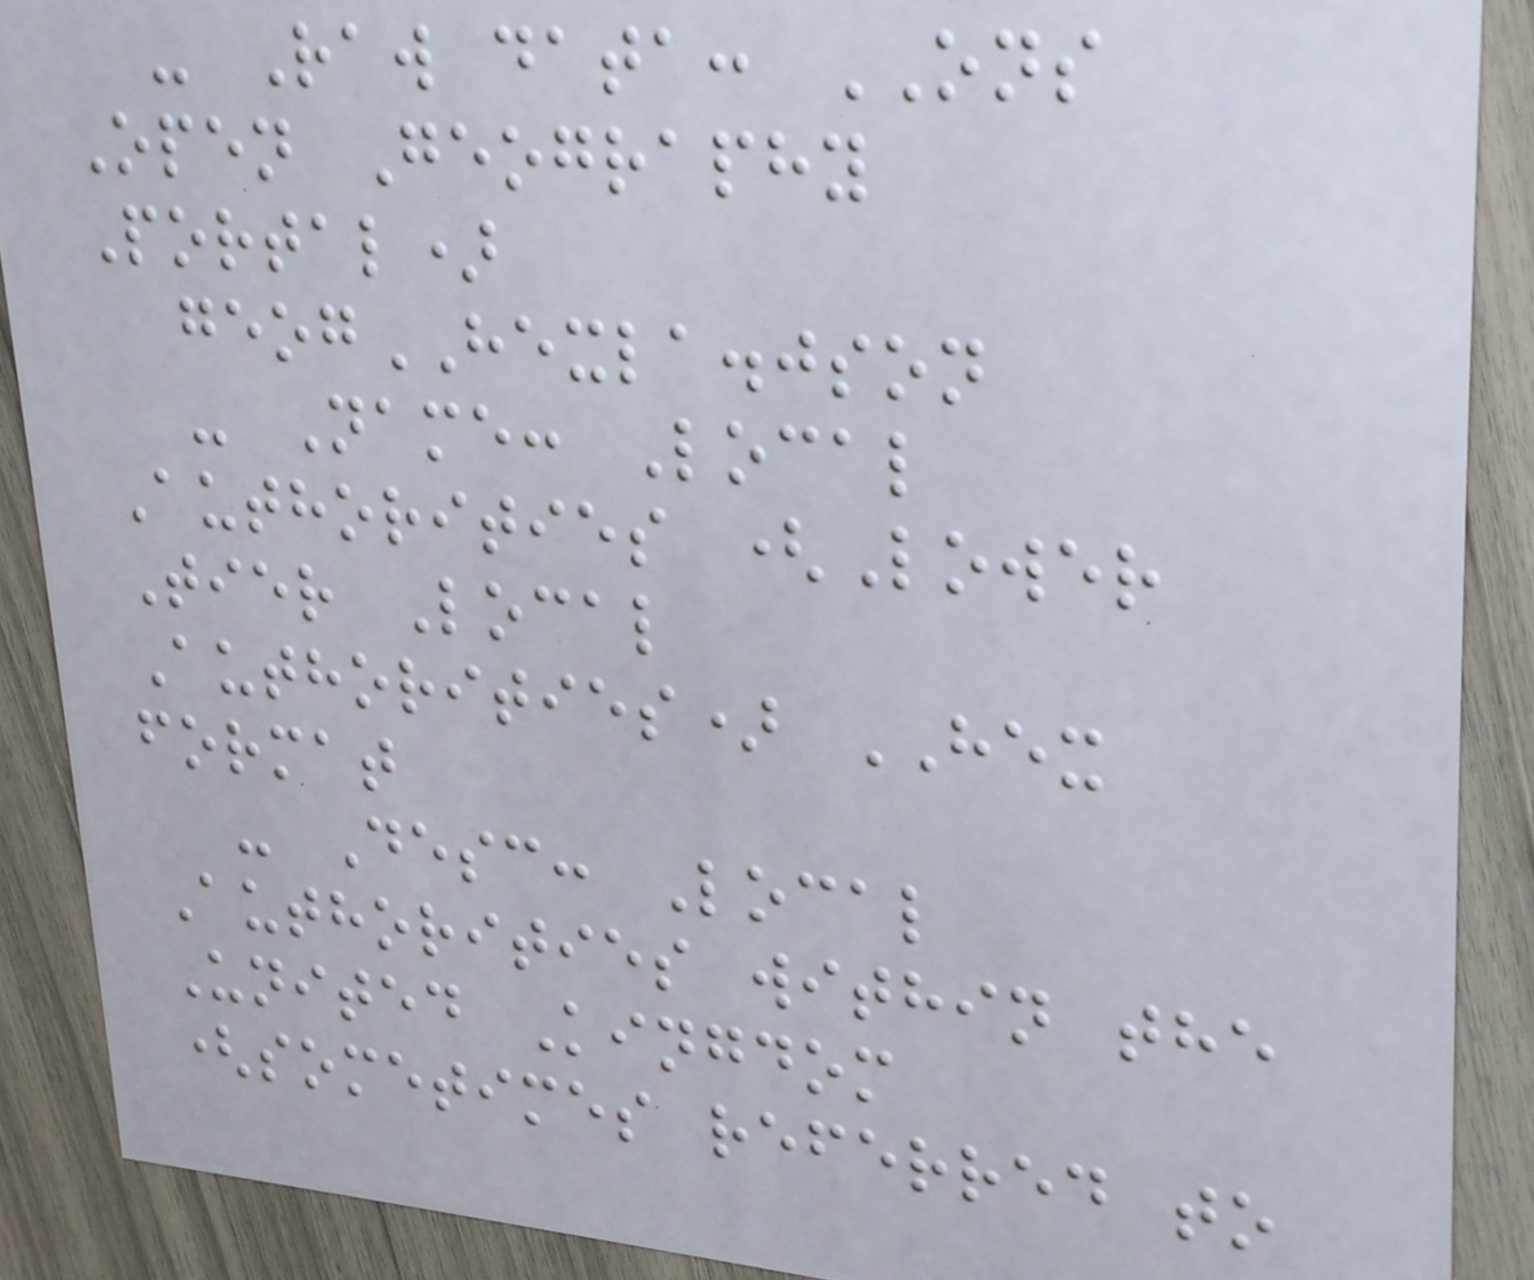- Raw data: ONS
Open Geography
Portal)
geogHEXLA.json
- Name: Local
Authorities (Lower
Tier Local
Authorities) HEX
format
- Desc: Local
Authorities within the
United Kingdom
(sometimes referred to
